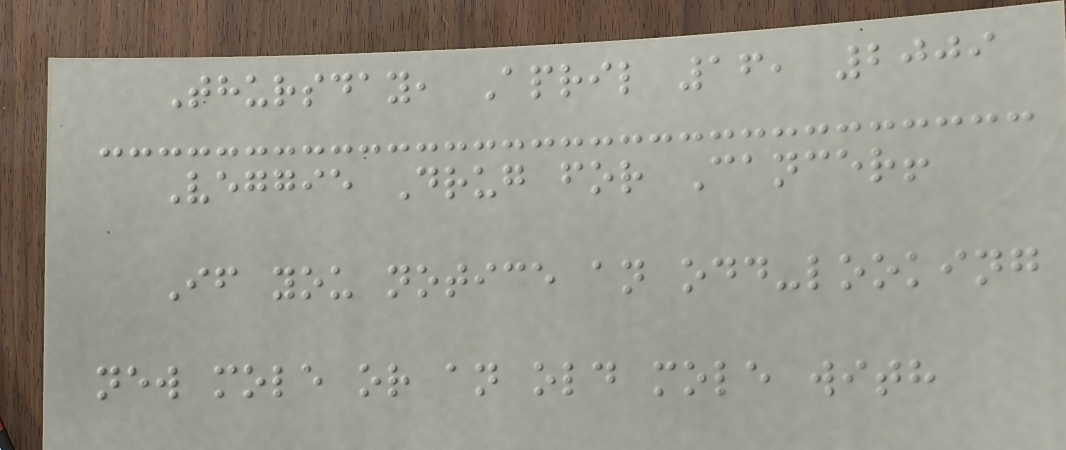Thursday, April 16, 2009
Veggie Drug for Cancer!
If you notice an odd-looking
new mole or an old mole with
